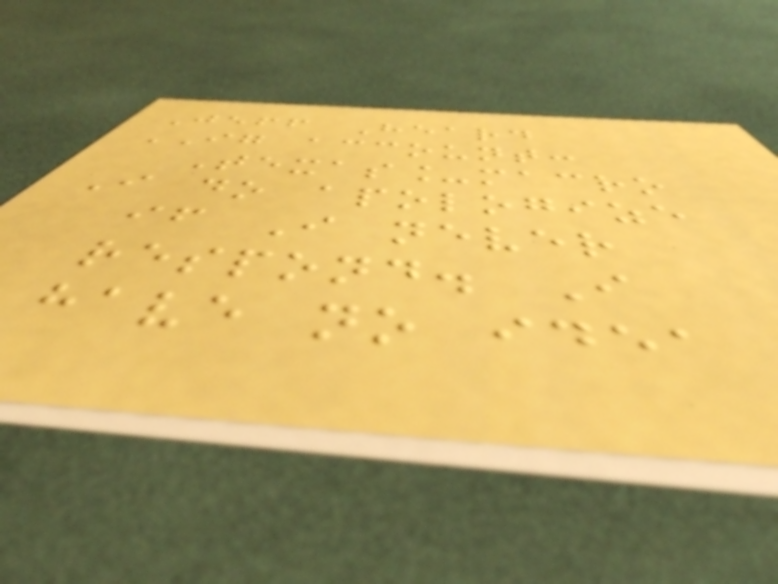Jeff Heard
IG account:
Texas_macro
I do apologize
if I never
respond. I
have no idea
